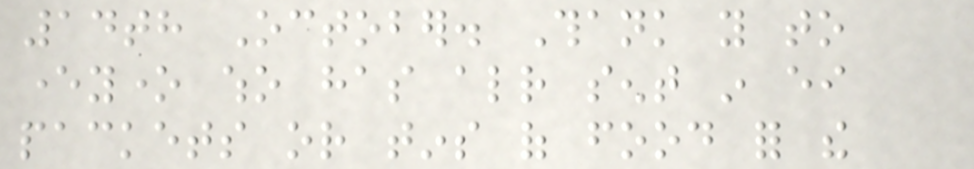14th October. Thank you to
everyone who has already sent in either
packets or tins of food for the
